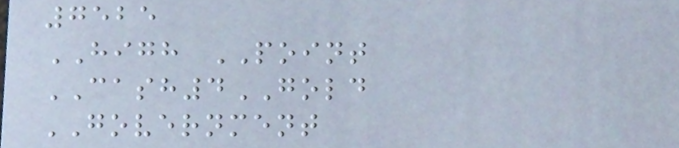7525
HIGH POINT
CASH4GOLD
GOVERNMENT
